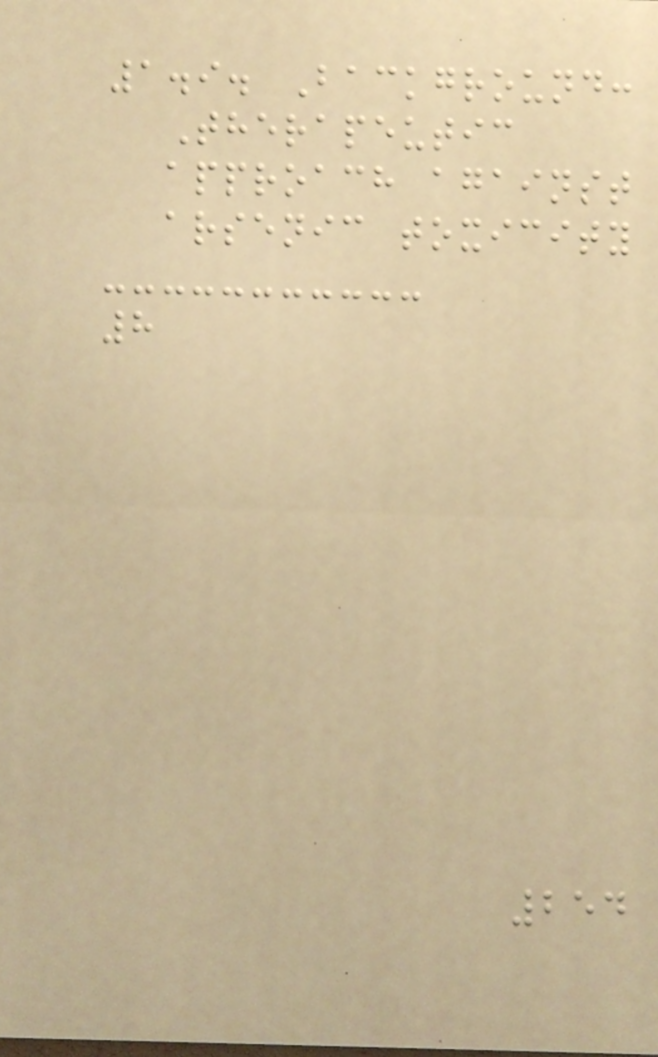1.9. Background:
Therapeutic
approach against
arsenic toxicity
8
254
